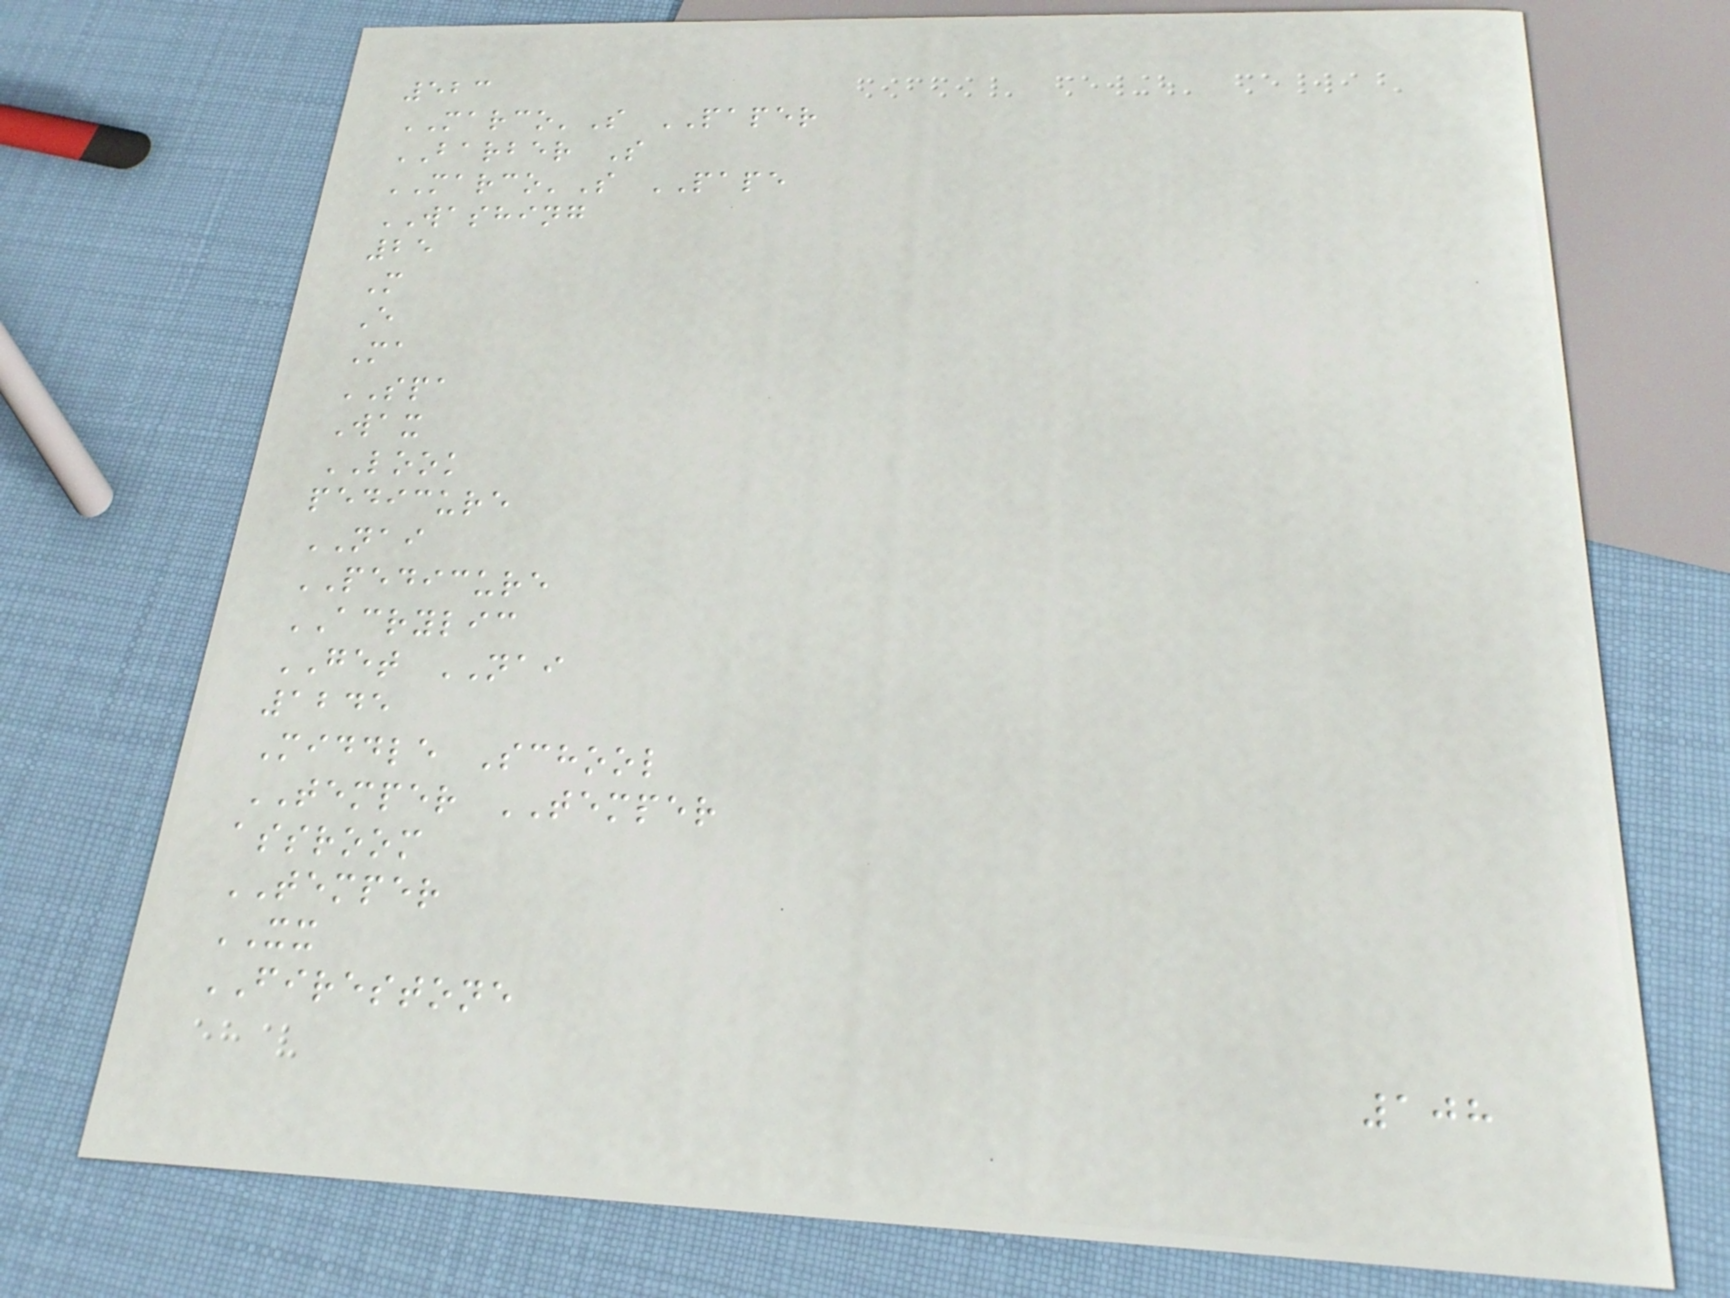523
MARCO'S PAPER
BARBER S
MARCO'S PAPE
WASHING
25
M
E
Ma
SPA
Wax
LOOK
pedicure
NAI
PEDICURE
ACRYLIC
GET NAI
1245
Middle School
TEMPER TEMPER
assroom
TEMPER
XX
FIRESTONE
108
